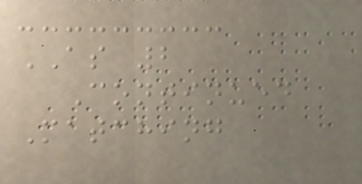AS 2
Continued
Matching
